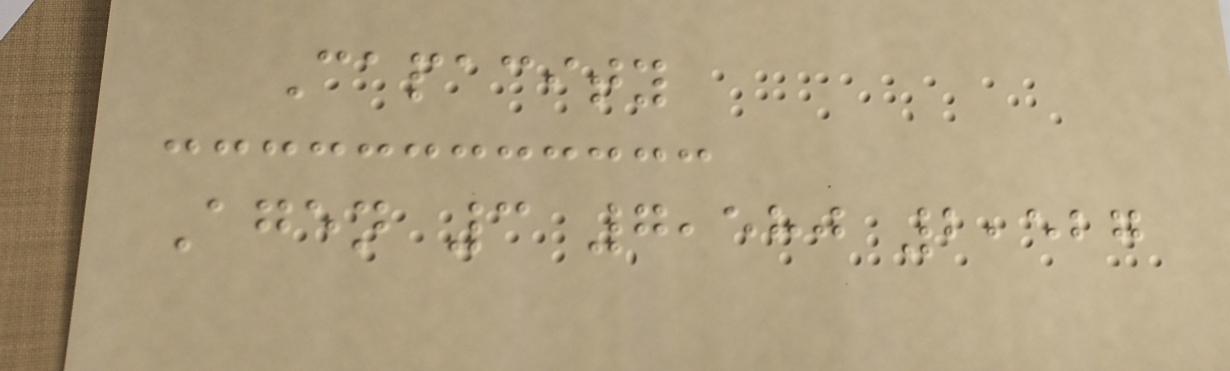Capacity
Agen 3 7,580 2,527
